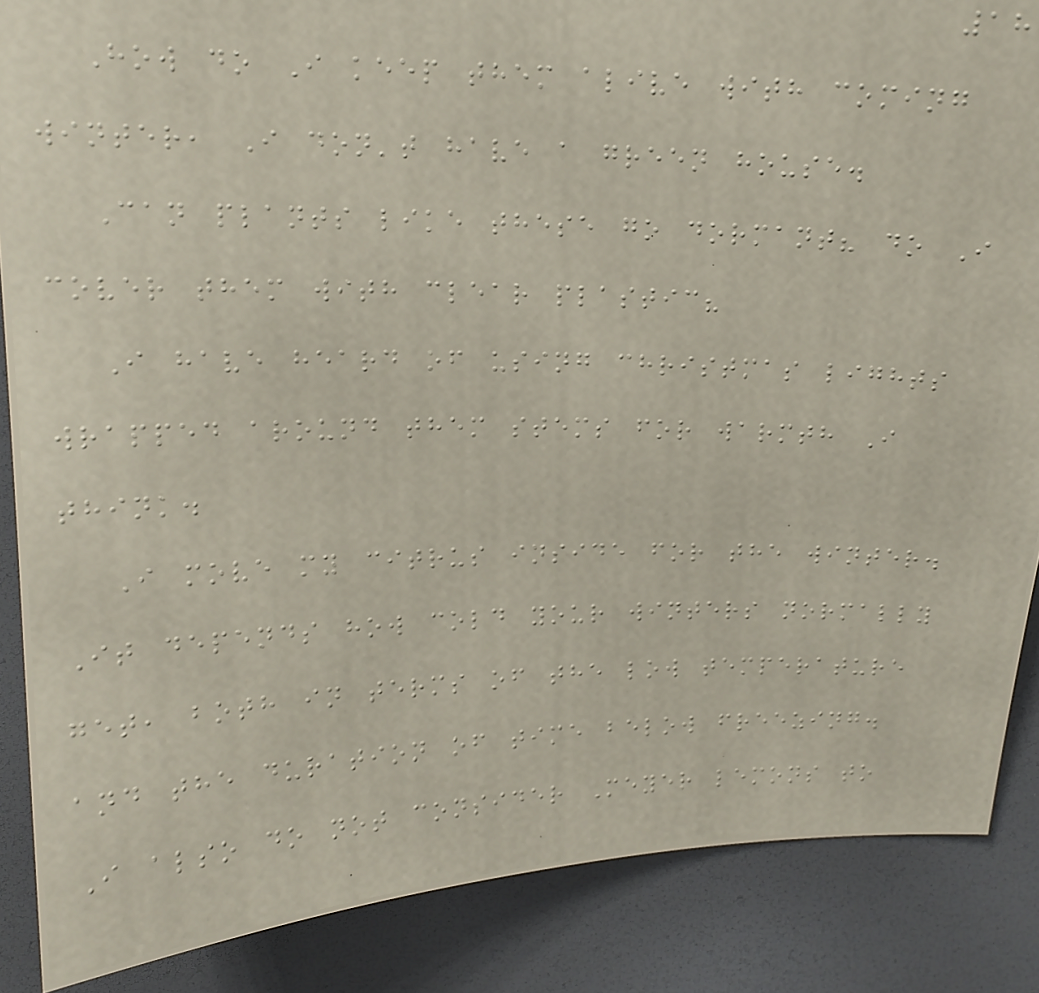18
How do I keep them alive with coming
winter, I don't have a green house.
Can plants like these go dormant? do I
cover them with clear plastic?
I have heard of using christmas lights
wrapped around them stems for warmth I
think.
I move my citrus inside for the winter.
It depends how cold your winters normally
get, both in terms of the low temperature
and the duration of time below freezing.
I also do not consider Meyer lemons to
